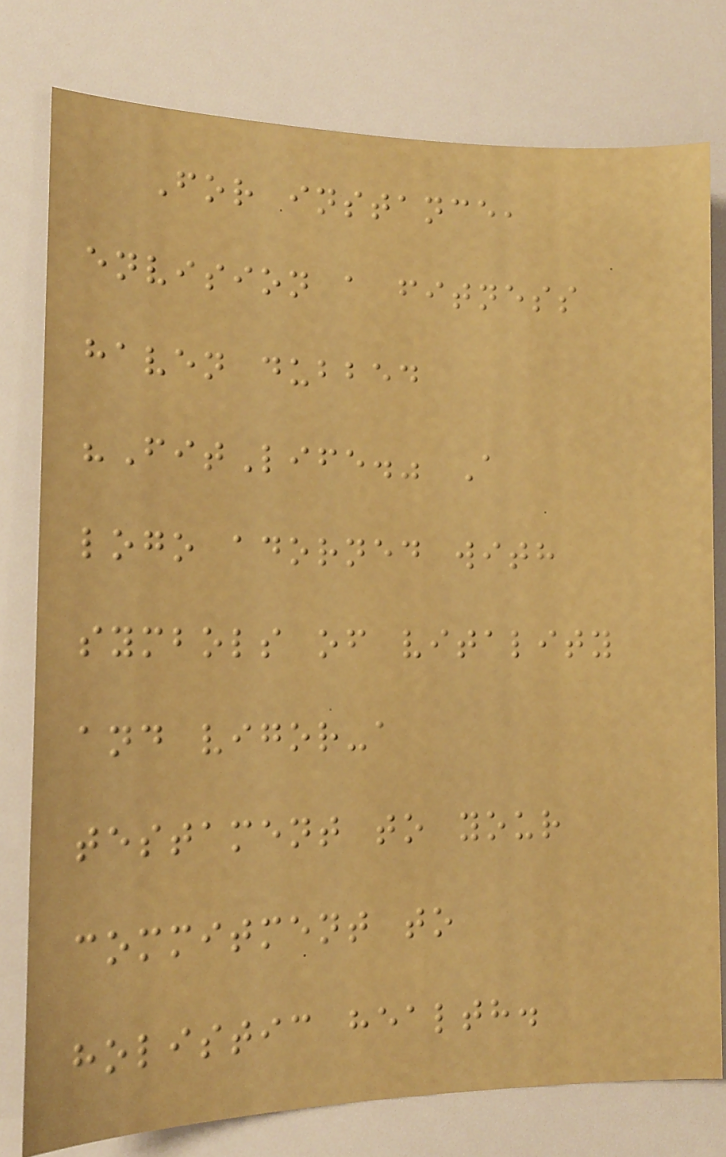For instance,
envision a fitness
haven dubbed
"FitLife." A
logo adorned with
symbols of vitality
and vigor-a
testament to your
commitment to
holistic health.
